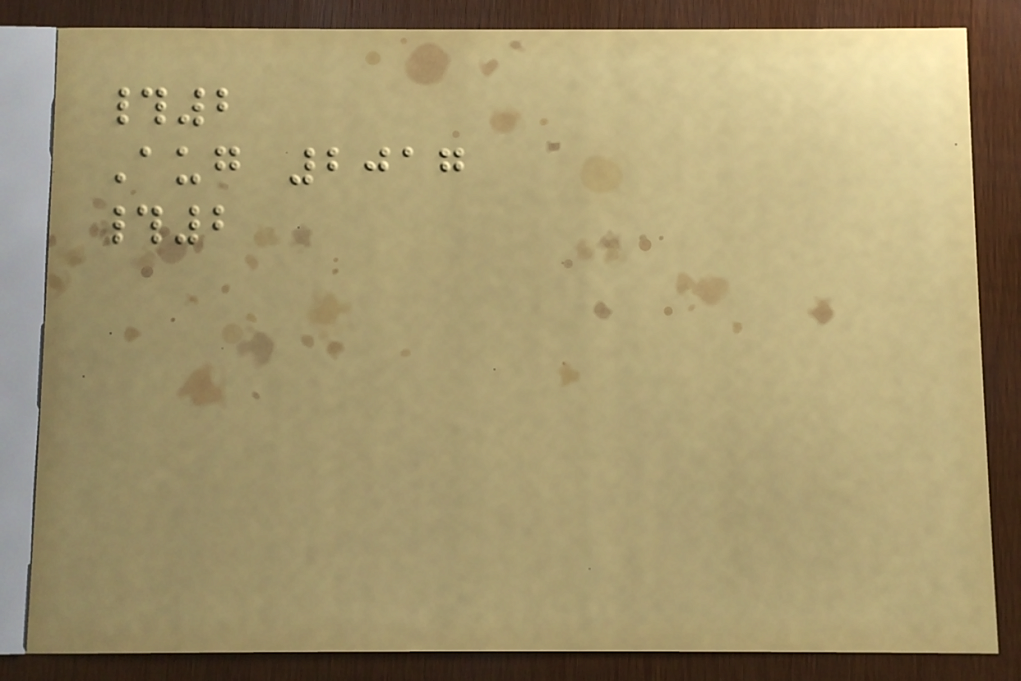#2
Aug 2017
#2
